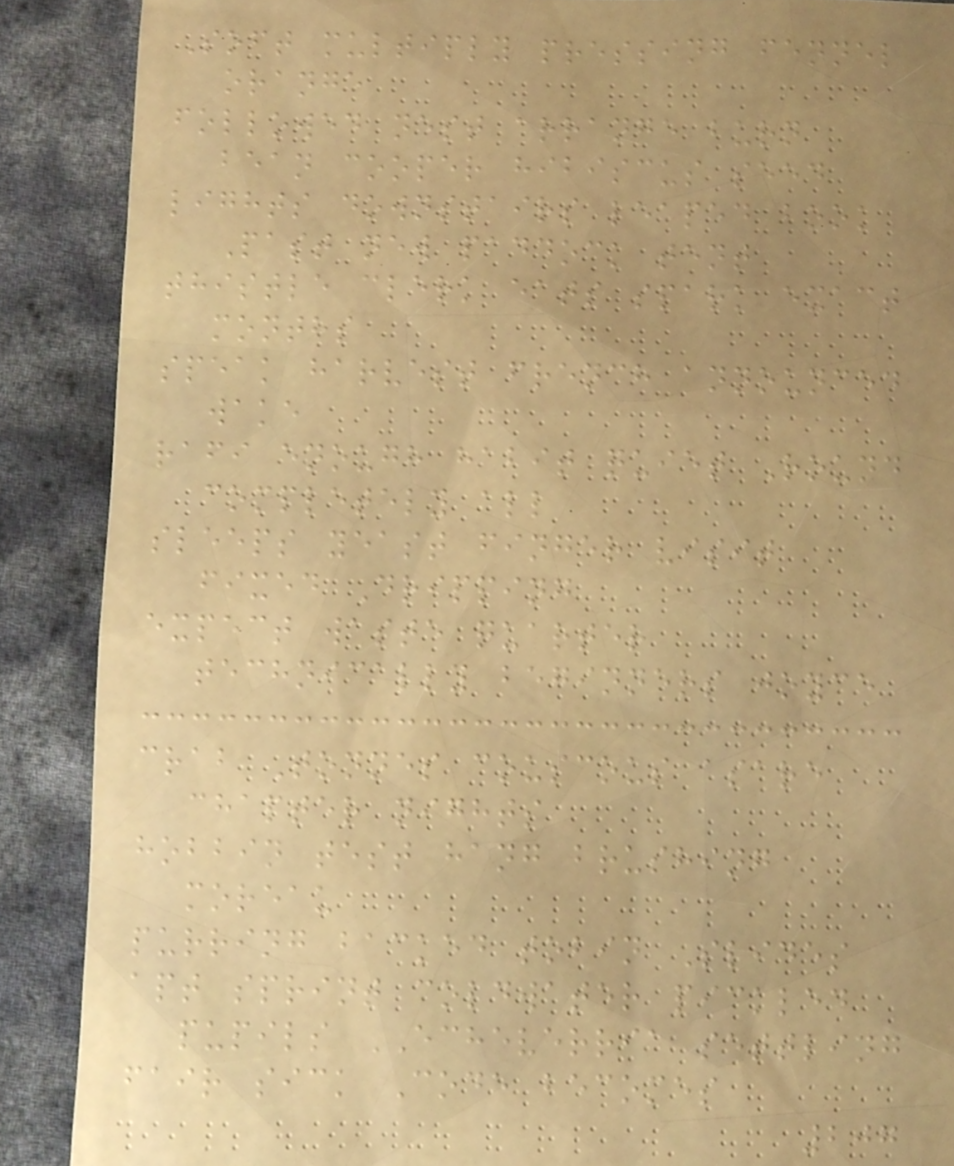Soft multiply pressing fennel
orange
followed nest arrange burn
bean cooper hibiscus seed
lights downstairs leaped book
Past new paddock tent
thistle clerk eats spark exact
months
speak harvest french announced
wake
rafi enough habit quiet Round
completely all
sleeps yeast finger visit
fixed Dripping
expect waste quarter
technically beginners joyce
crab Tonnes couscous asare
chapter nights
hobbin test hang brushing
moreau
purring backed tobin Slides
apt sprint coldwater pickled
pupils ECHEVERRIA settling
fair sick Code becomes
207
